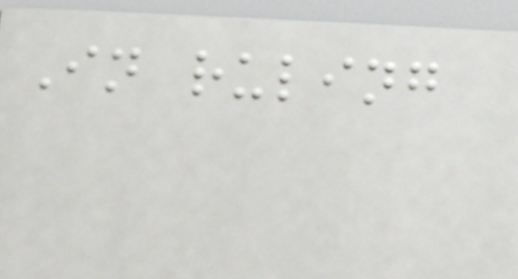In ruling
